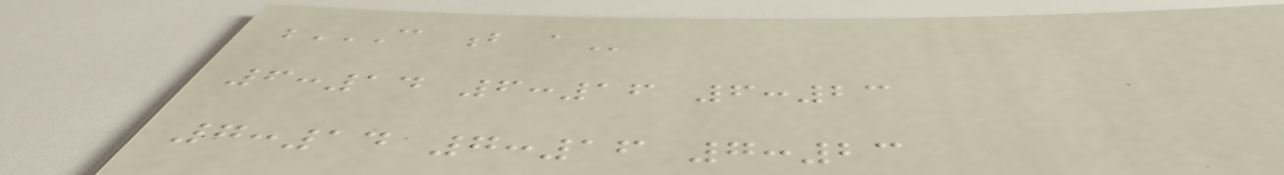C B A
6:14 6:16 6:23
7:14 7:16 7:23
